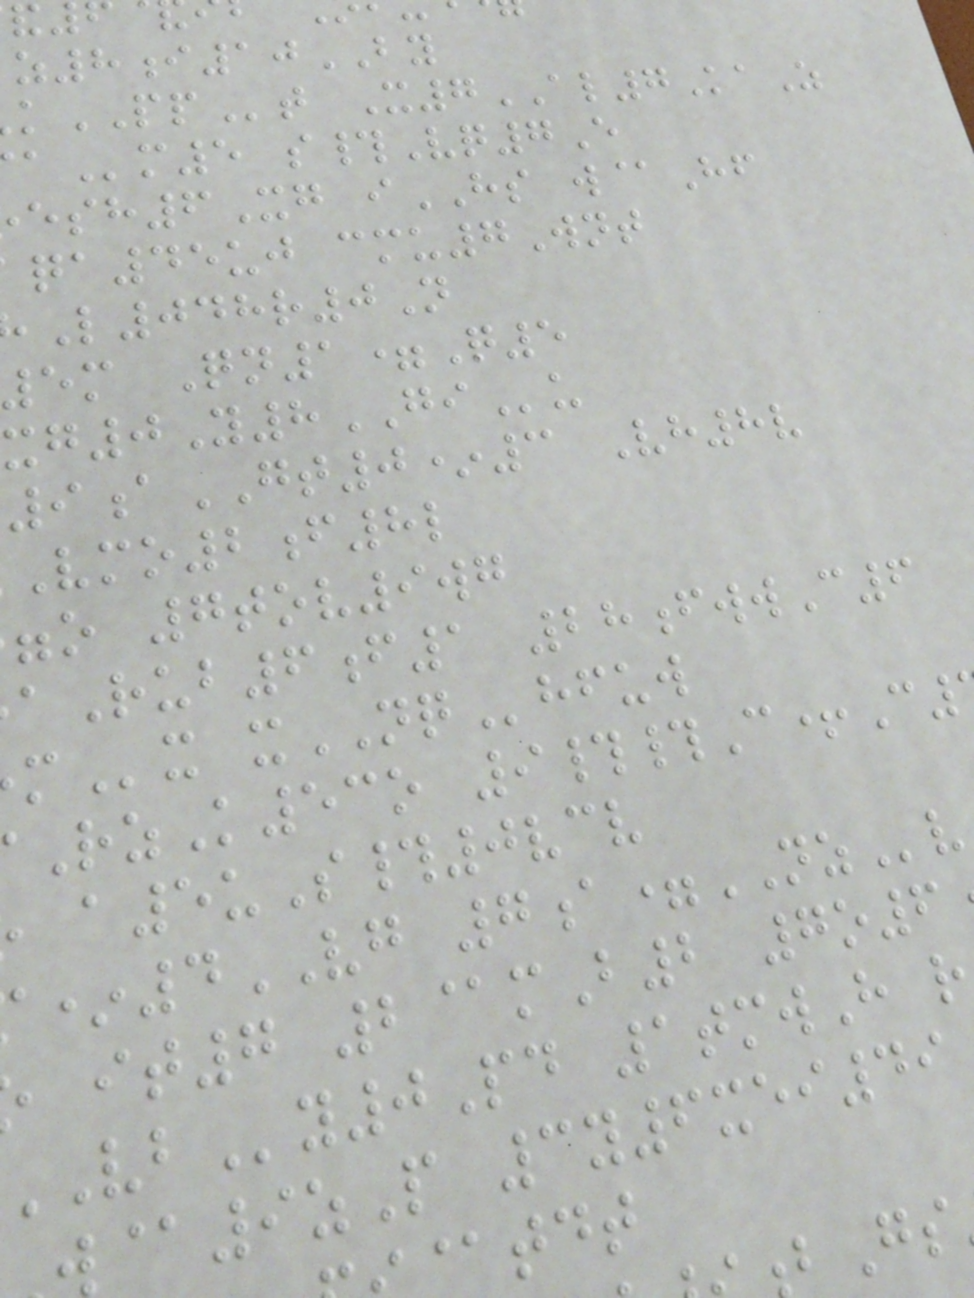z8i10BY
kPPt X7AL7KaZ
m5 s#Vq7E
esh6Xg iHS w@Hf
qa45uj cmu7Wnt
L048r0N
em Qn1=Q5
0Y8GIu
9aGT0*3 Vh8v
vmo2f8l
o 7tov9wg
Rub6f1 28fwwC6
x xNQhfuw
RzK53o 9##C+C
a5uS#0vcv
*4VG 7a=NZv
it7 2@mB2 7o6
y0Pd 1tmwH r
@9zP 3y6xei49
